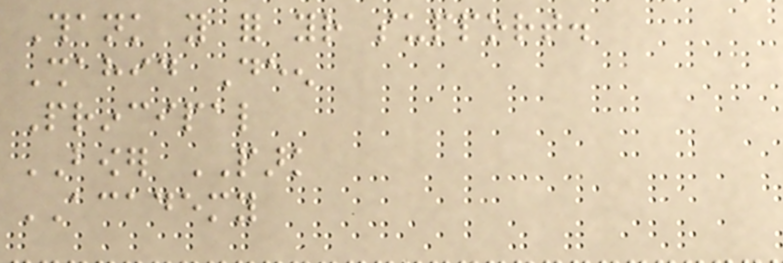Thank you for your support.
Shahid Deen
Principal
BOWER PARK
ACADEMY
